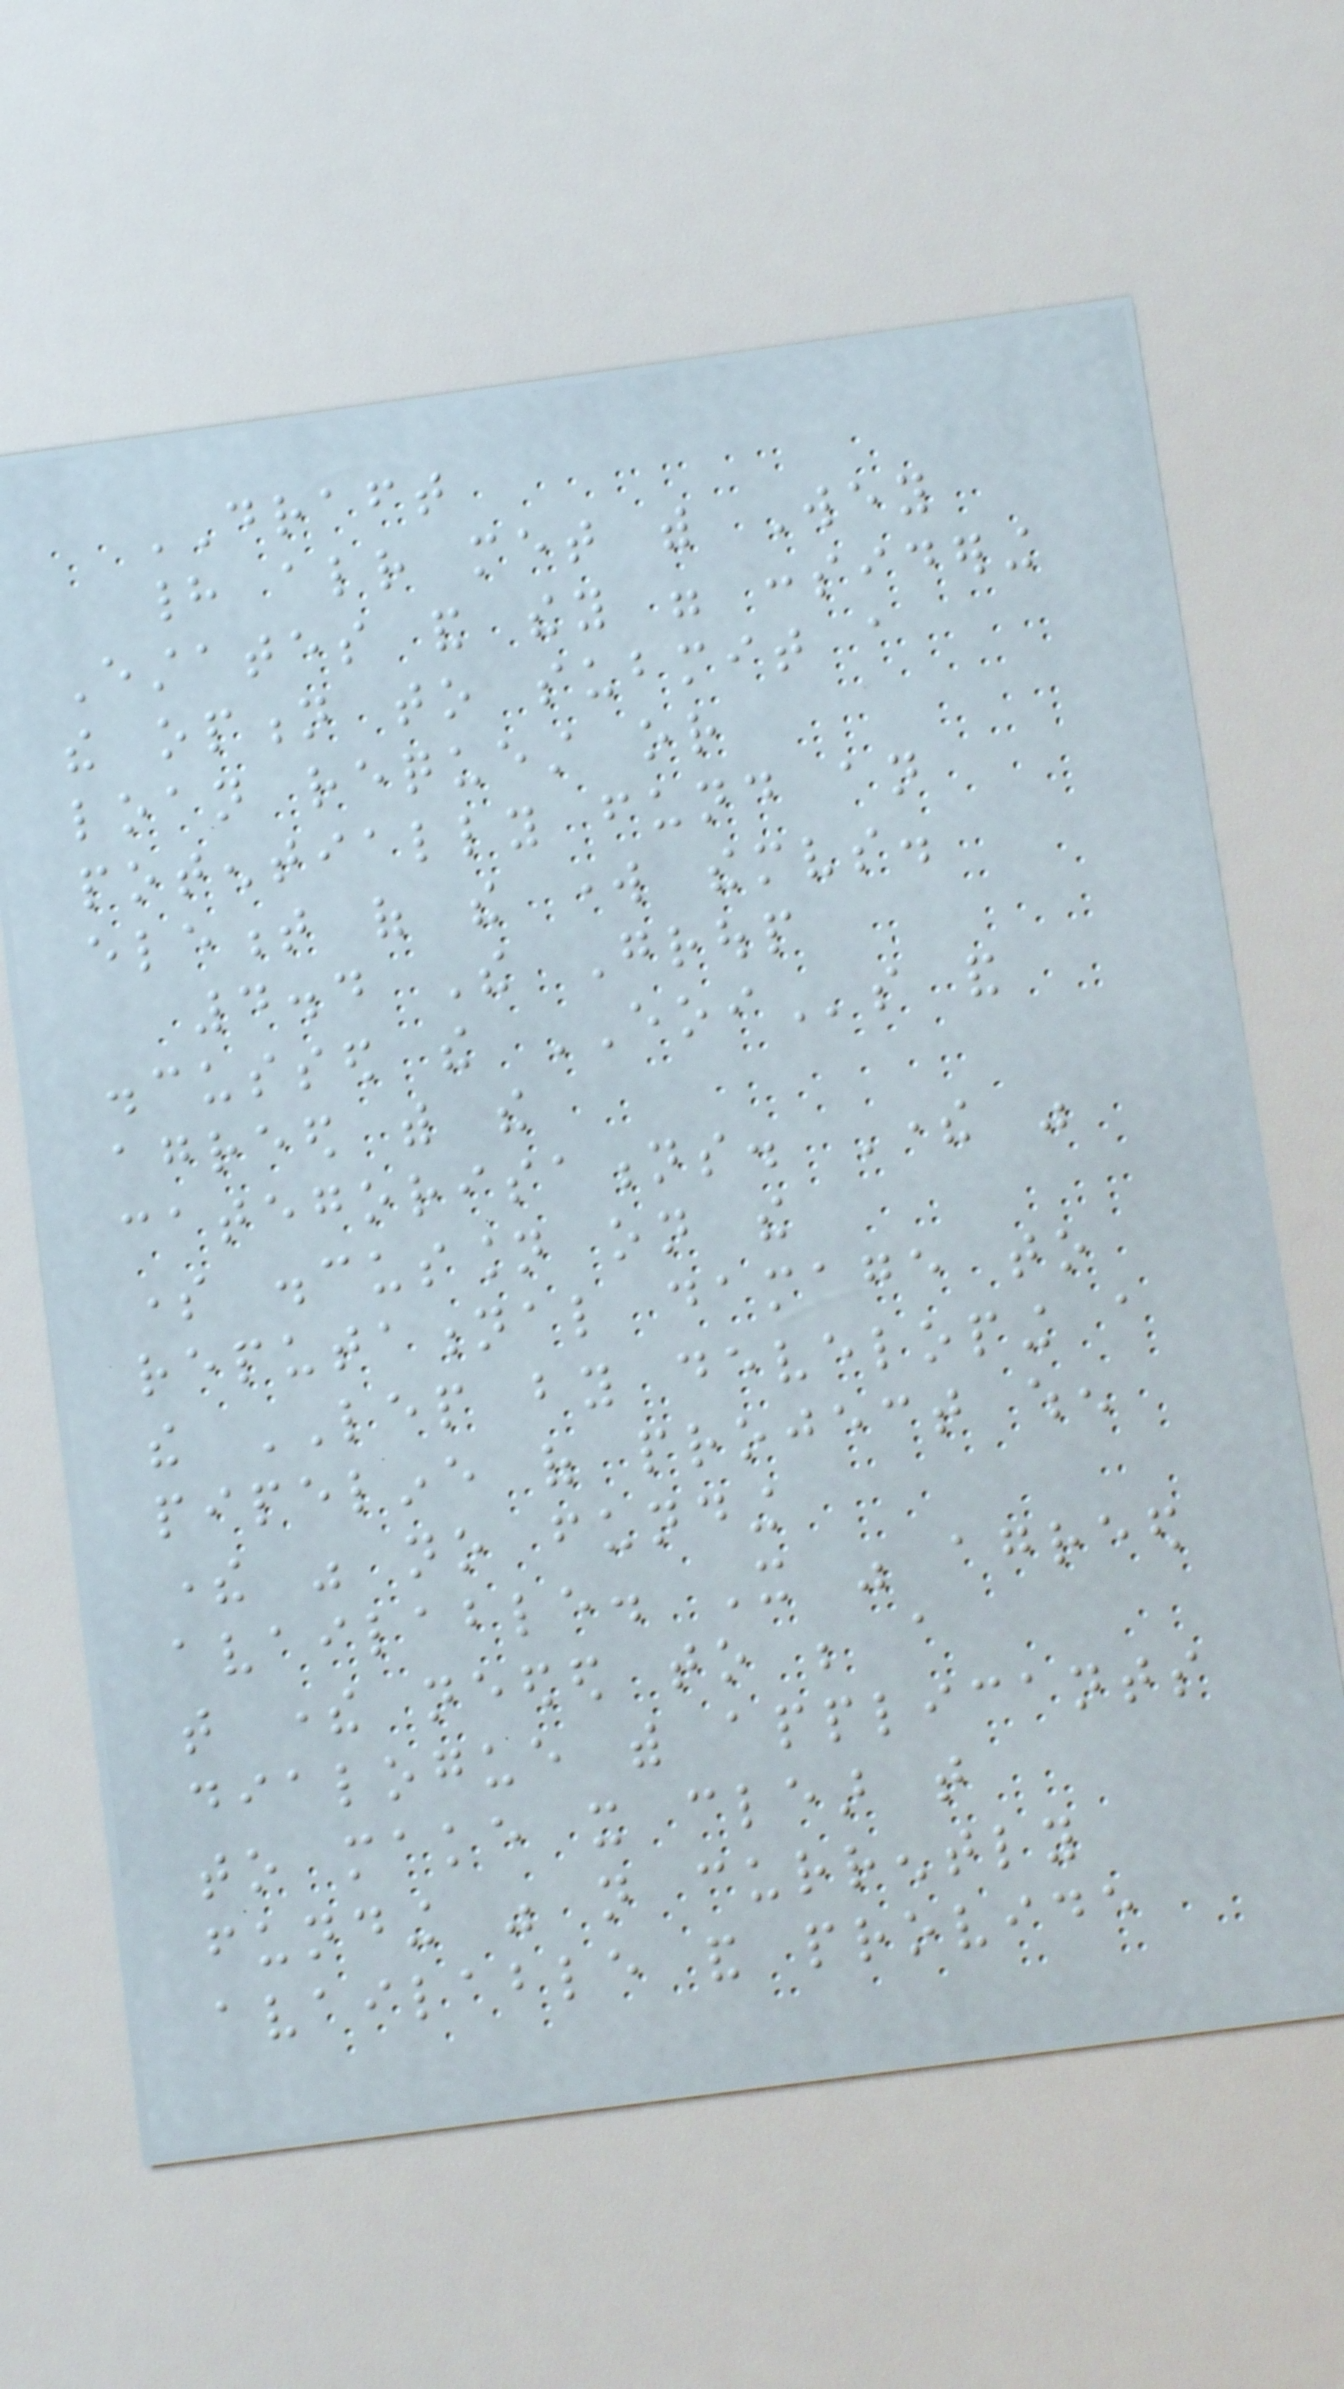DRAFT
had already met with Wey
Estates and they were considering
the option to submit a
loan request or
potentially fund an
element of the work themselves.
4.4 The Group
discussed the EOIs and
agreed with the
categorisations. There was
some discussion on the
reputational damage to
the LEP by developing a
pipeline of project when
there was no funding
available. It was agreed
that there needed to be a
dialogue with applicants
to make it clear that
funding was not currently
available and provide
